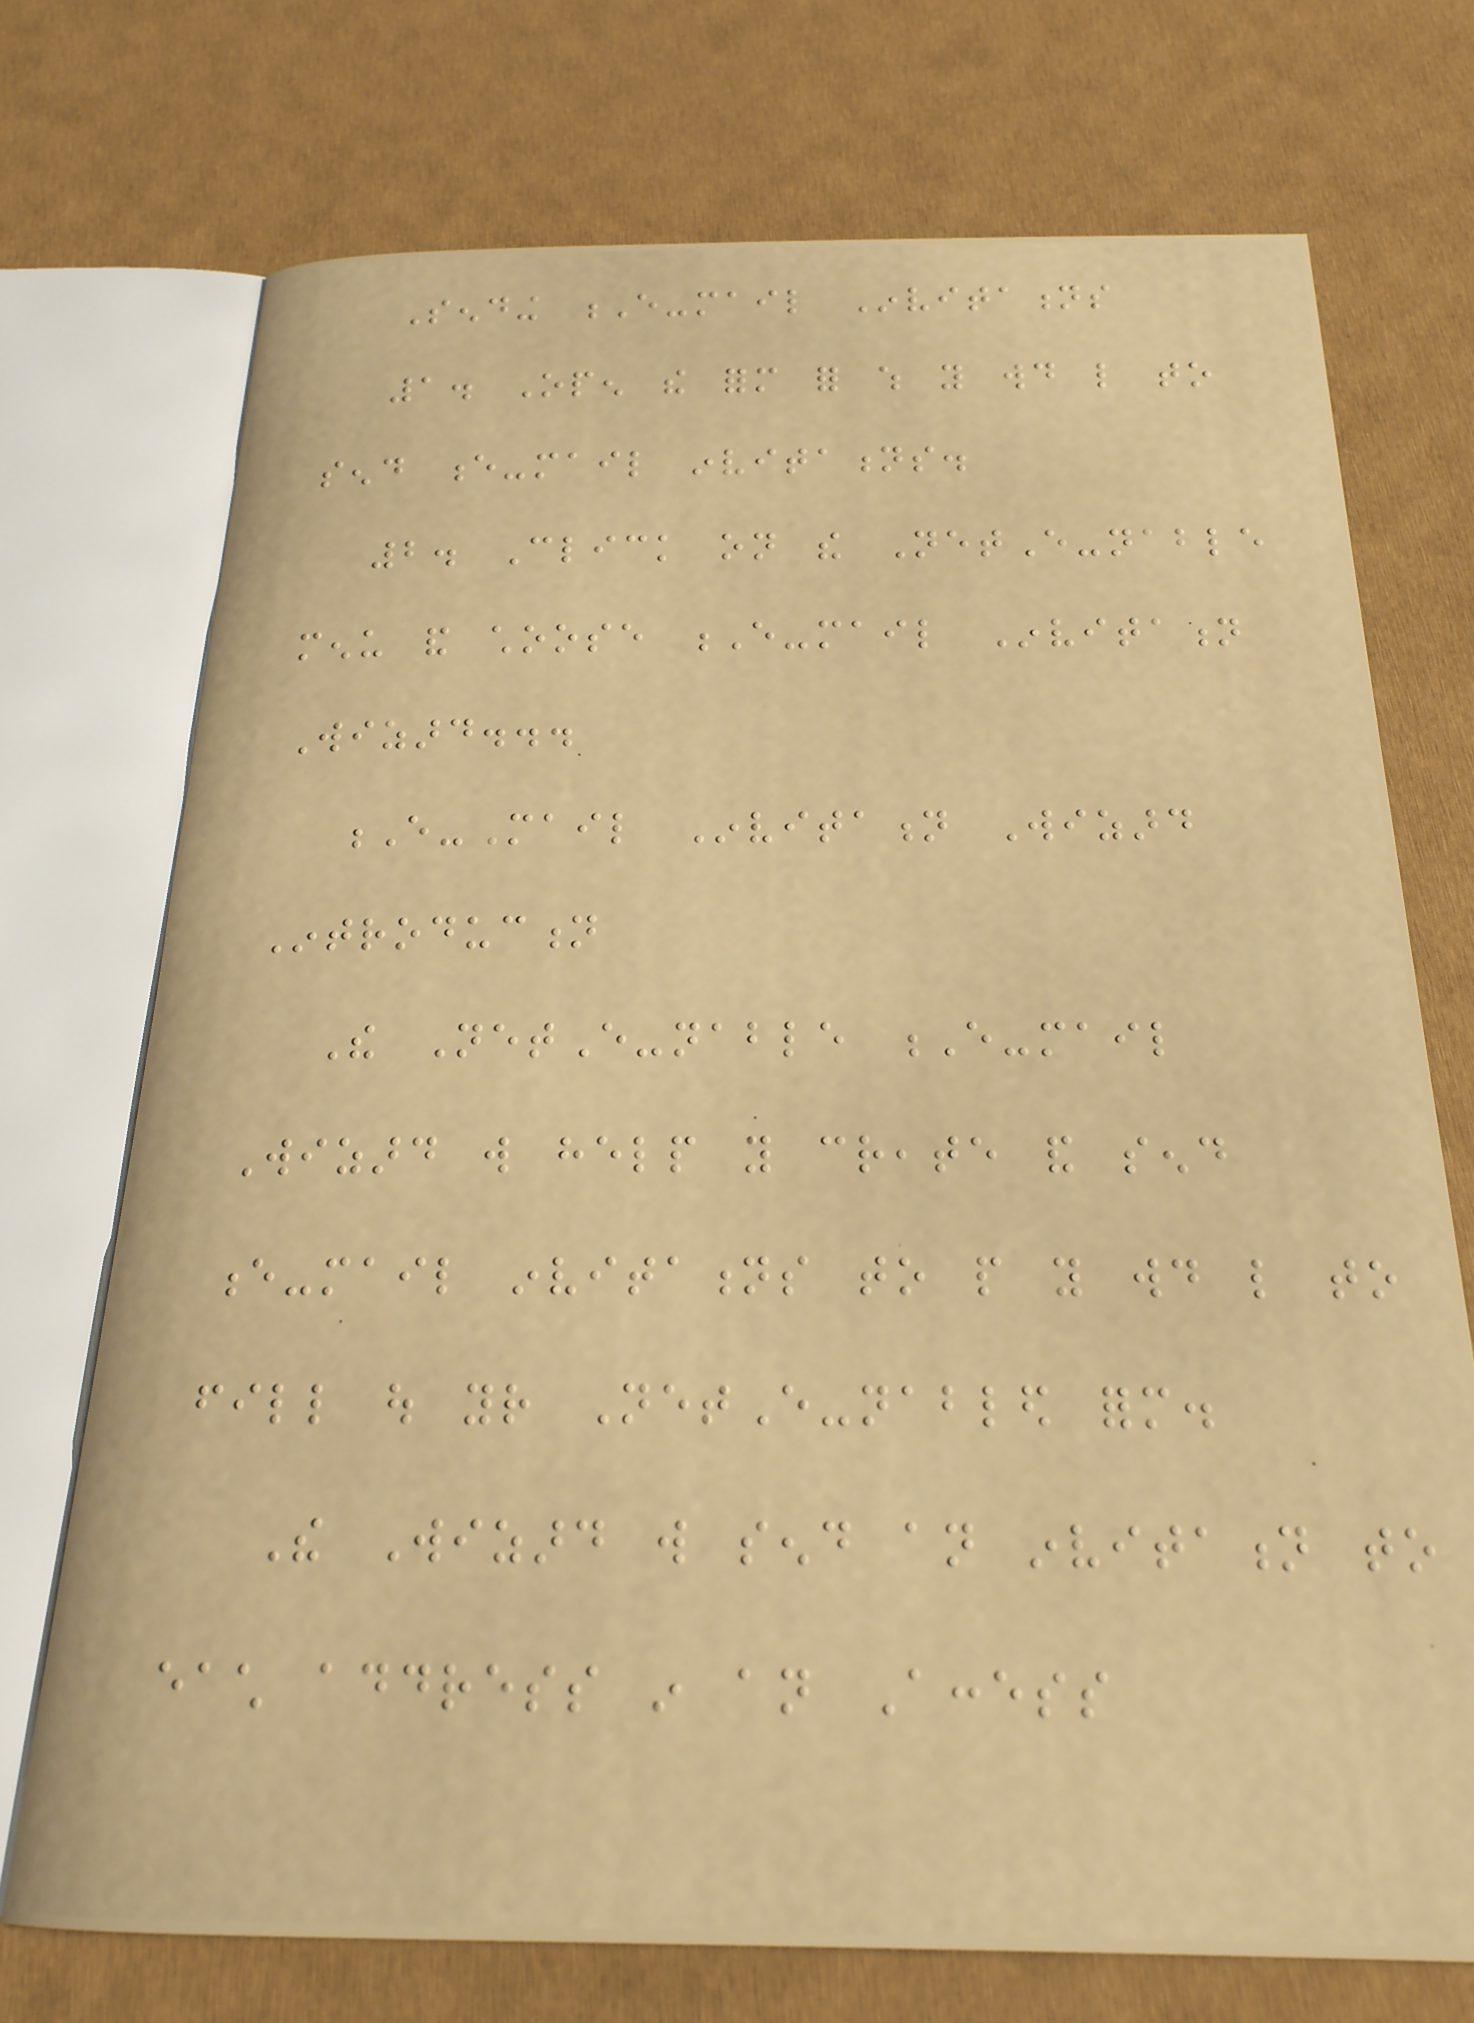Sending E-mail Invitations
1. Open the form for which you would like to
send e-mail invitations.
2. Click on the NetE-nable
menu and choose E-mail Invitation
Wizard...
E-Mail Invitation Wizard
Introduction
The NetE-nable E-mail
Wizard will help you create and send
e-mail invitations to people you would like to
fill out your NetE-nabled form.
The Wizard will send an invitation to
each address in an Access
